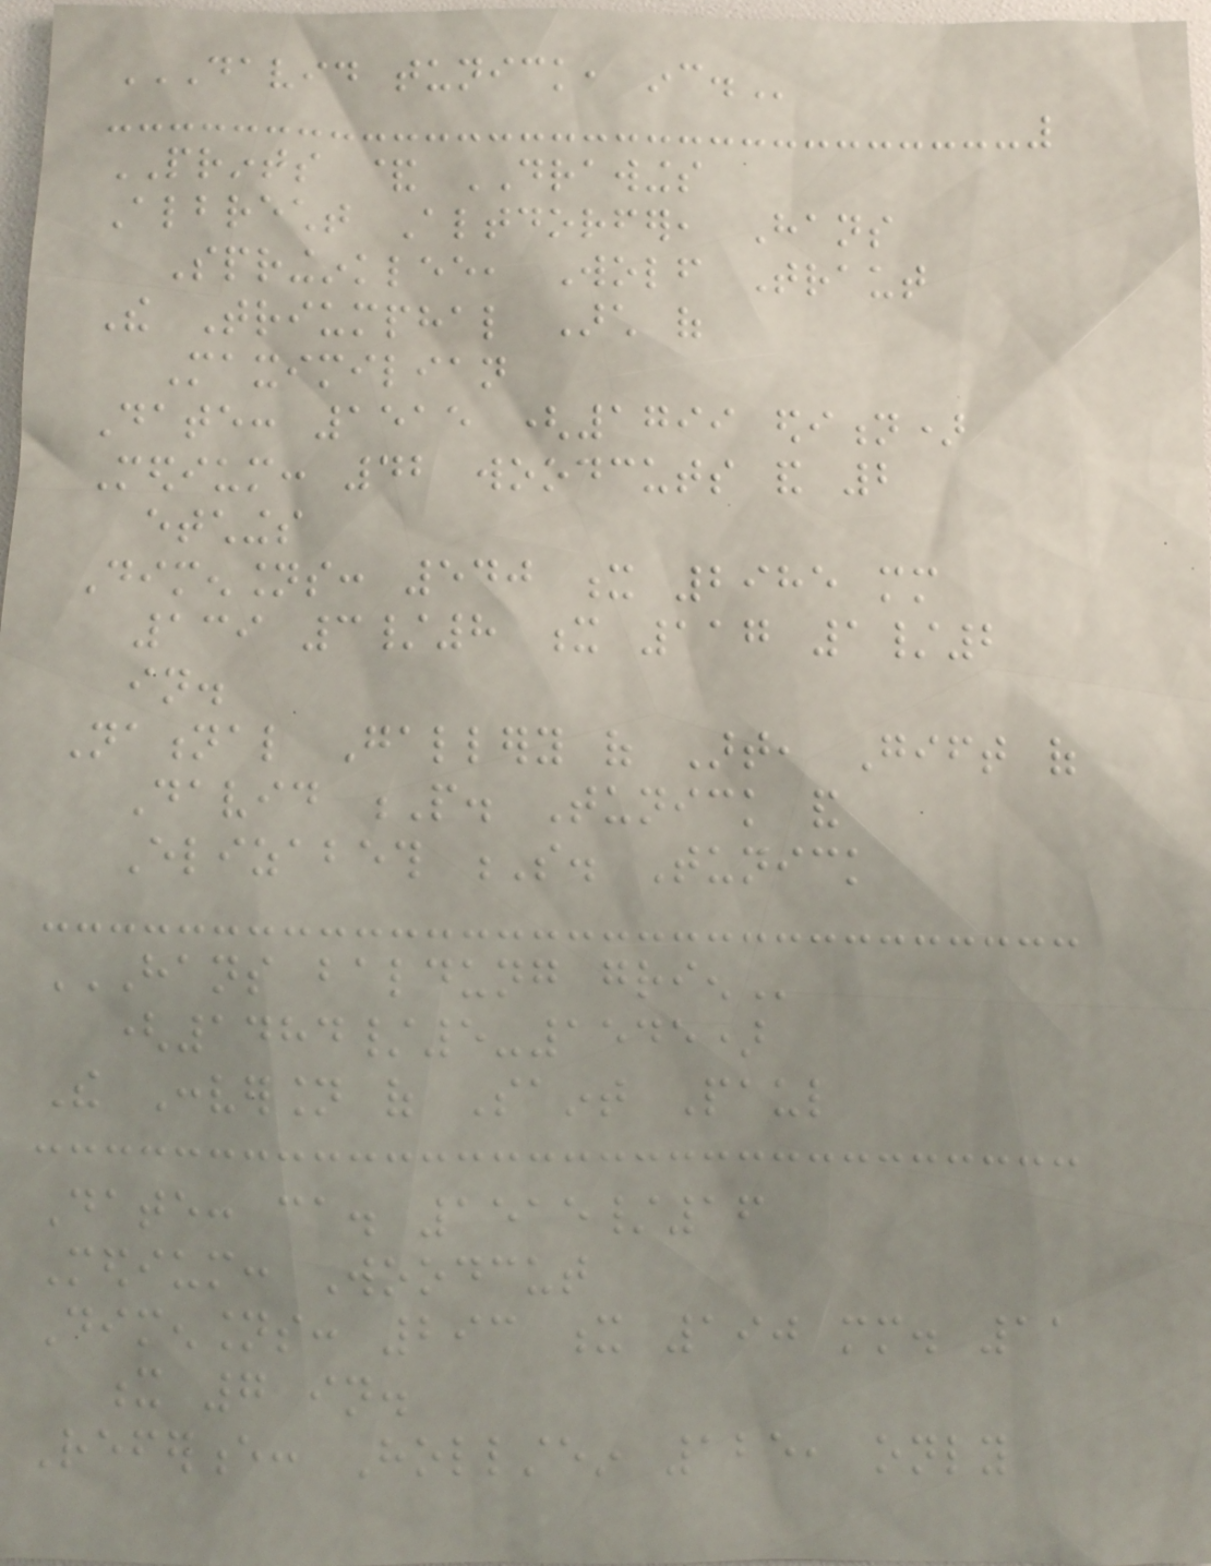DAVID TUNICK, INC.
PRINTS & DRAWINGS
Albrecht Altdorfer, Hans
Springinklee, Wolf Traut
The Triumphal Arch of
Maximilian
Date: 1515 (1799 edition)
Medium: 42 woodcuts and 2
etchings
Dimensions: 540 x 2985 mm
139 3/8 x 117 1/2
in.
National Gallery of Art, Gift of
David P. Tunick and
Elizabeth S. Tunick
HANS BALDUNG GRIEN
(1484/5-1545)
The Conversion of Saint Paul
Date: ca. 1515/16
Medium: Woodcut
Dimensions: 293 x 190 mm. 11
x 7 in.
Reference: Hollstein 125, only
